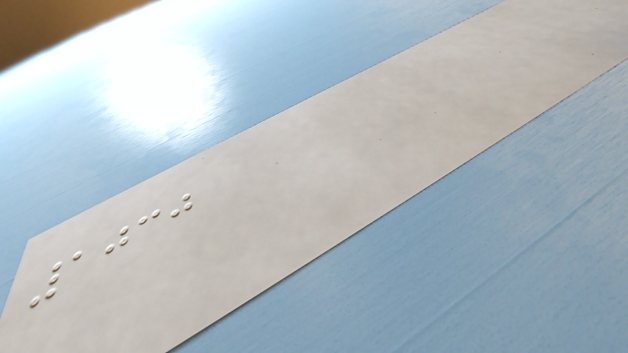1030
